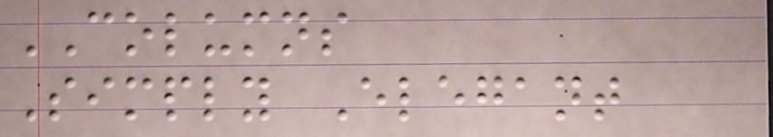COLUMNS
Simply Elegant
